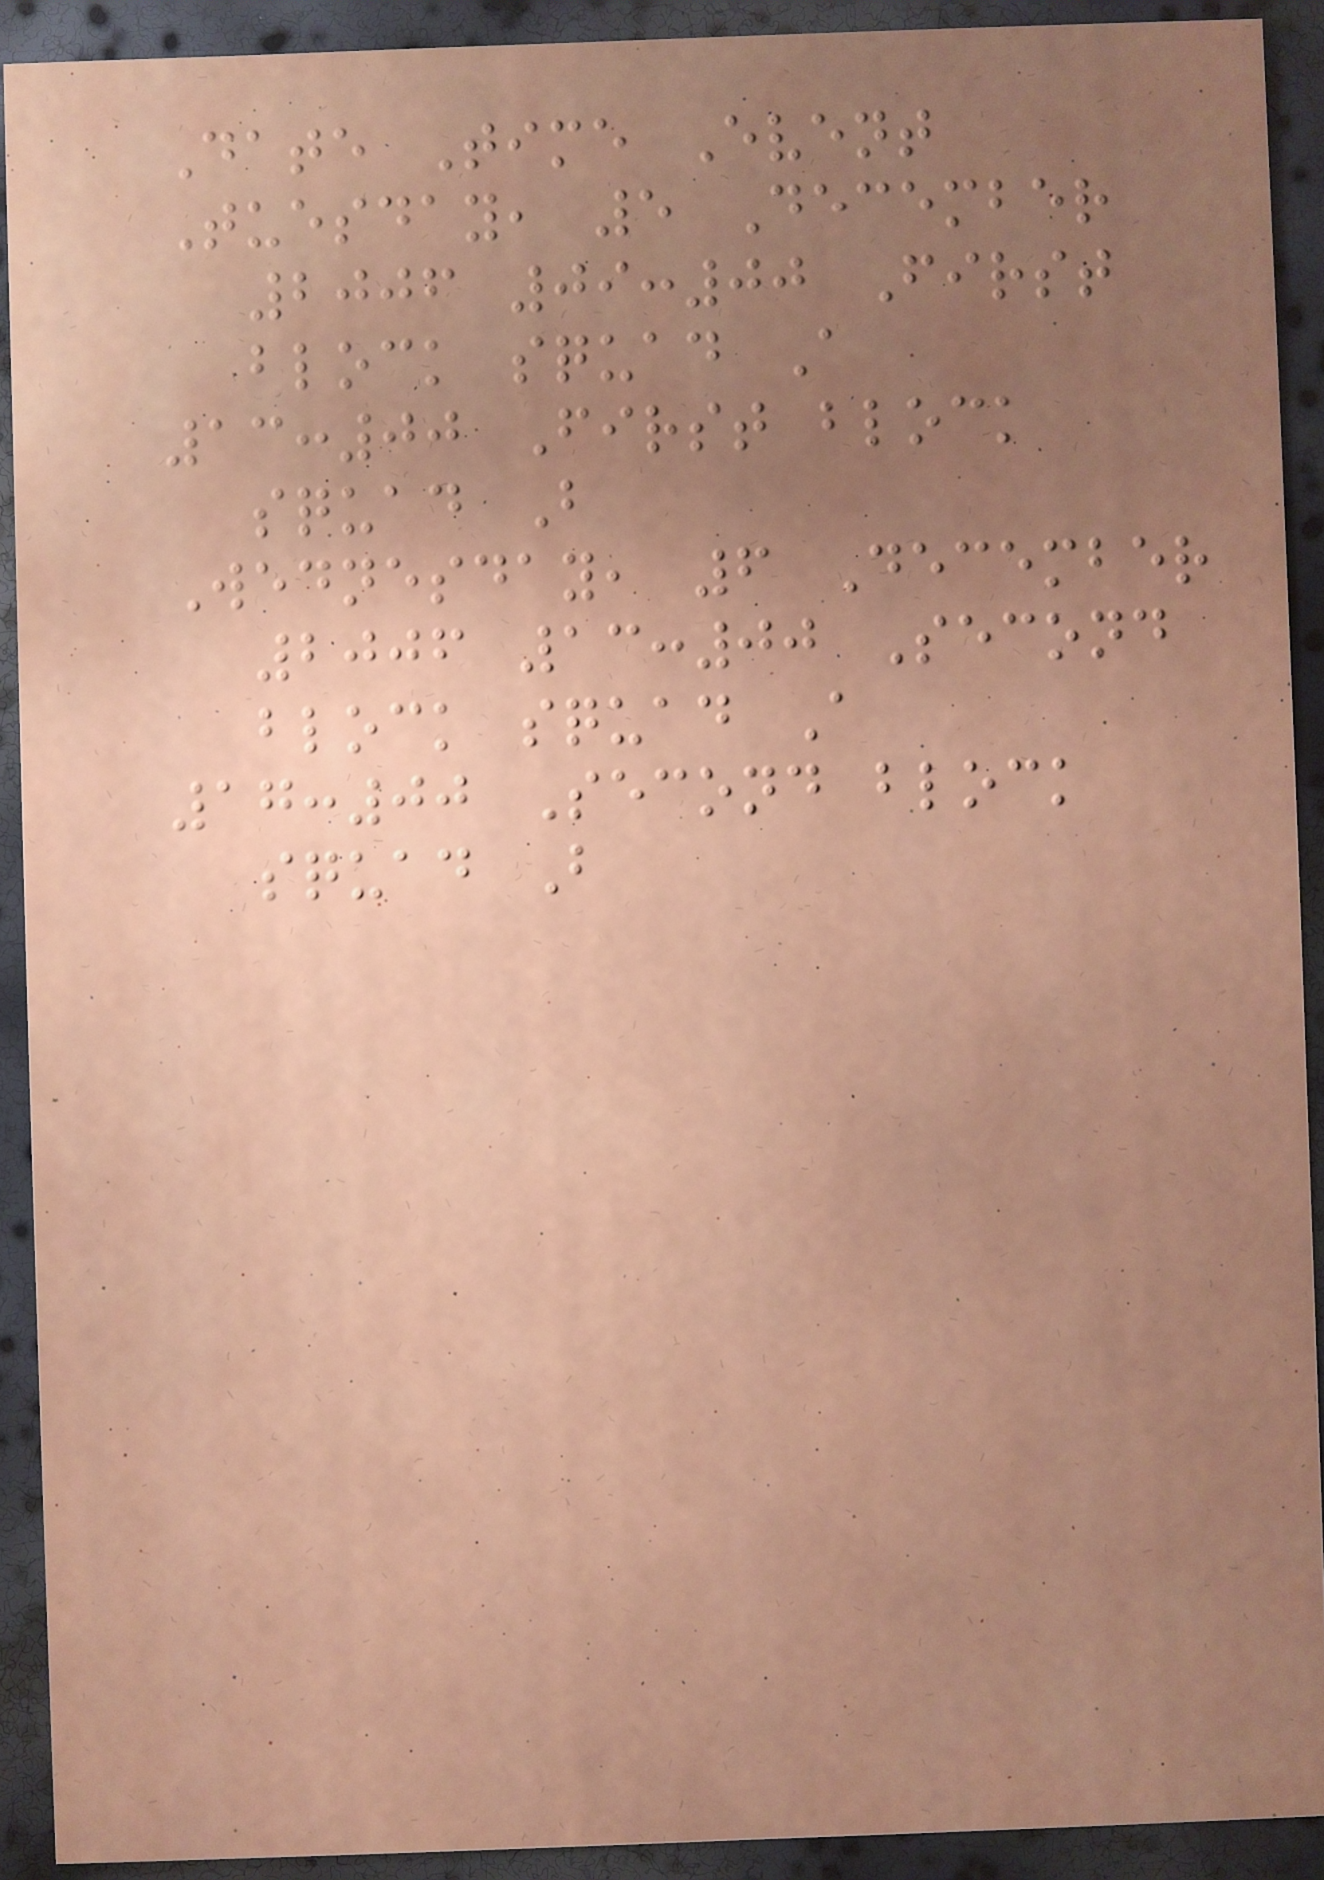Date Time Event
Tuesday, 5 December
2006 09:00 First
block squad A
13:00 First block
squad B
Wednesday, 6 December
2006 13:00 Second
block squad A
17:00 Second block
squad B
